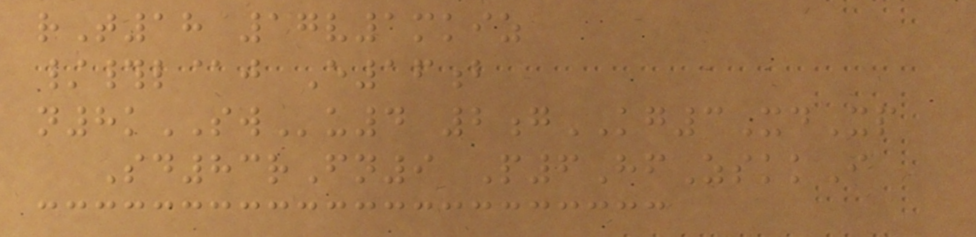rT18 17v1mkiz
/#l@j E16b
n8kSWu4 2gKG3XdXp
Sd83rFn9 P6HfZskkI
